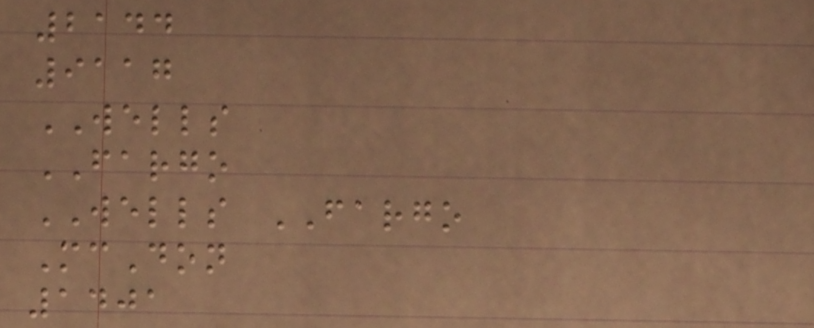2144
9117
WELLS
FARGO
WELLS FARGO
McDon
1401
